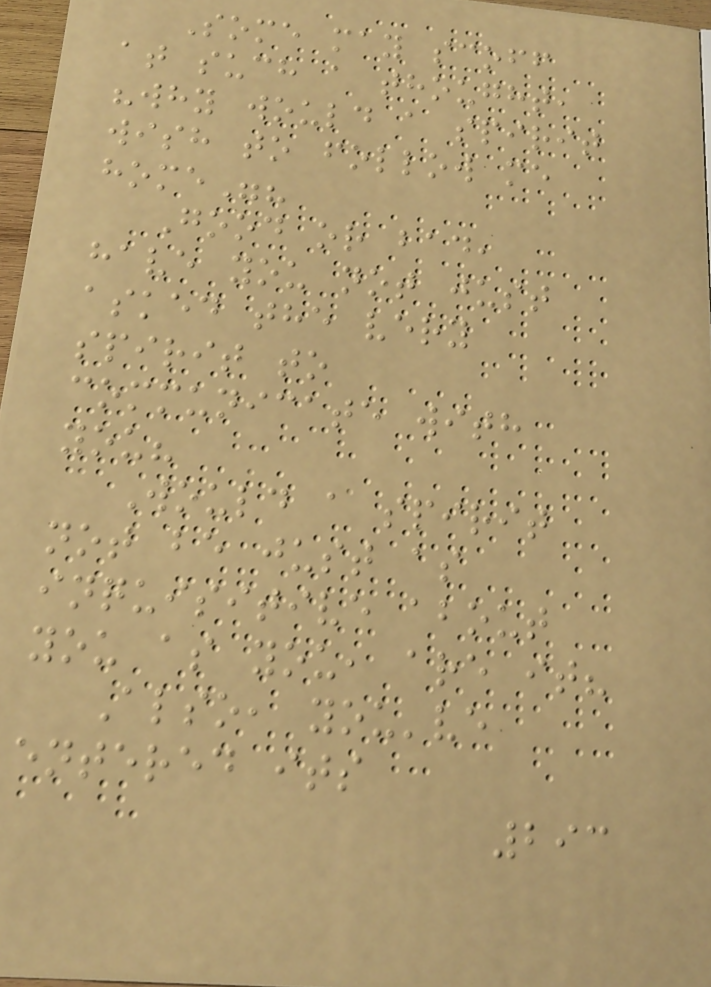Some may scoff
at such a thought,
"why would a spirit
wish to follow me
home"?
Good or bad,
have you not just
asked the very
spirit to
communicate with
you?
Would a spirit
not be just as
inquisitive about
you as you, are it?
Also, you've
entered its
293
